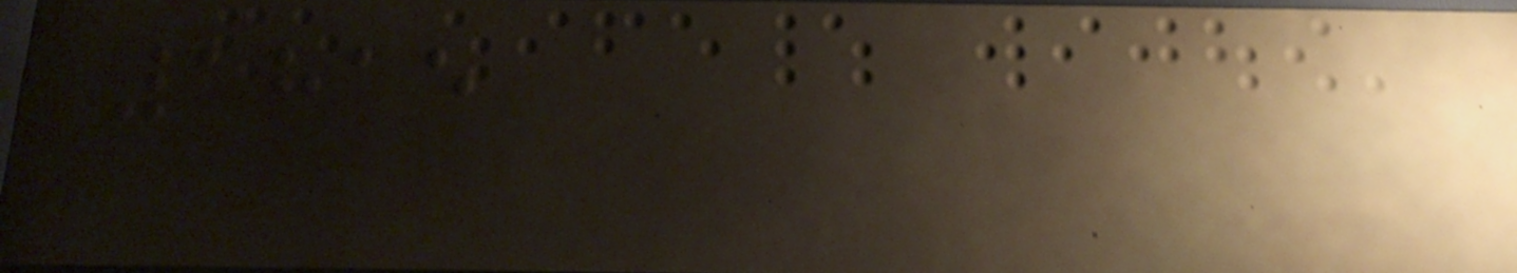1815
